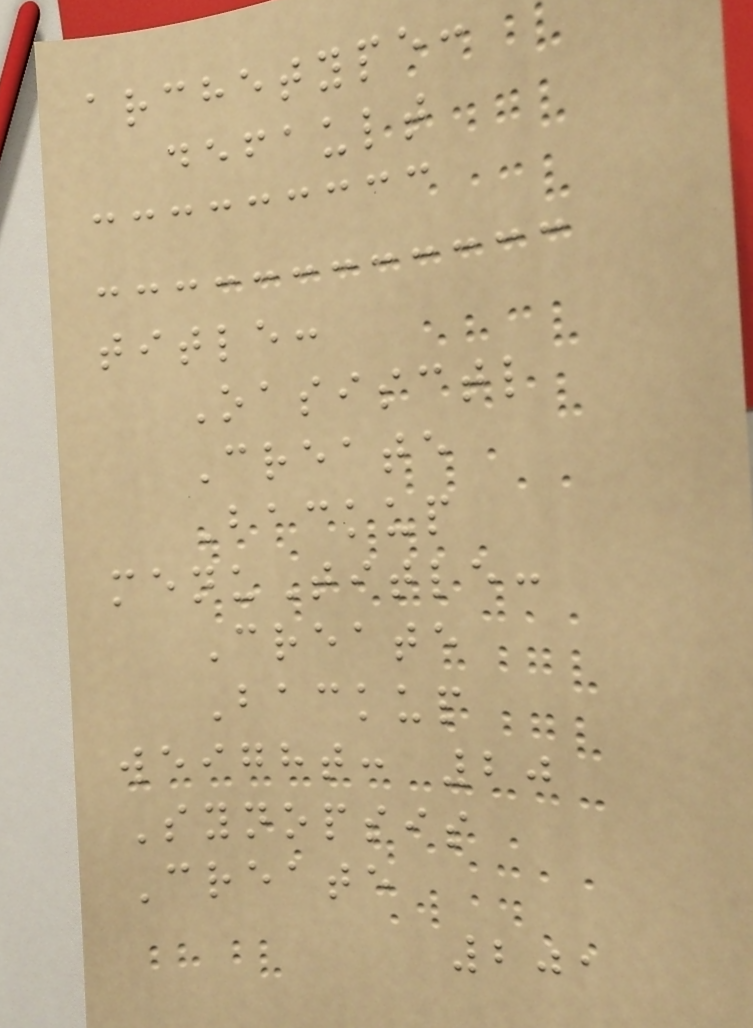archetype:
default
title:
Oasisctl
Create
Backup
menuTitle:
Create
Backup
weight: 20
Synopsis
Create
201
